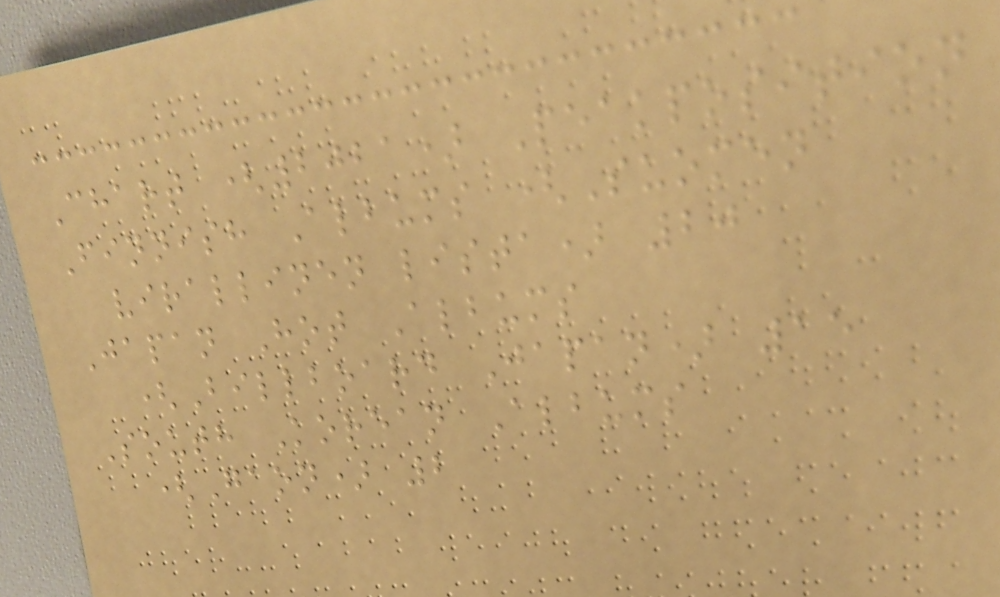Chart (2021) Peakposition
Finnish Albums (Suomen
virallinen lista) 20
Japan Hot Albums
(Billboard Japan) 15
South Korean Albums
(Gaon) 2
